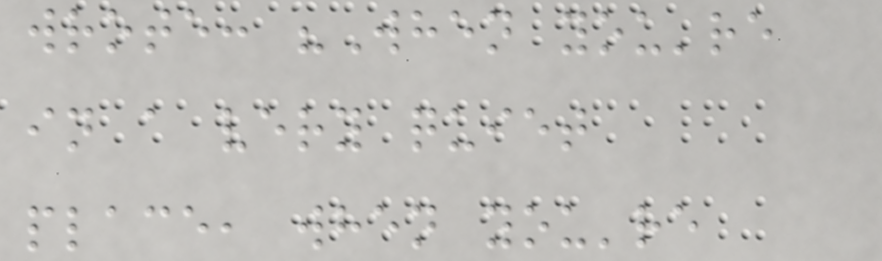wrote: "When you're
in a very quiet
place, when you're
